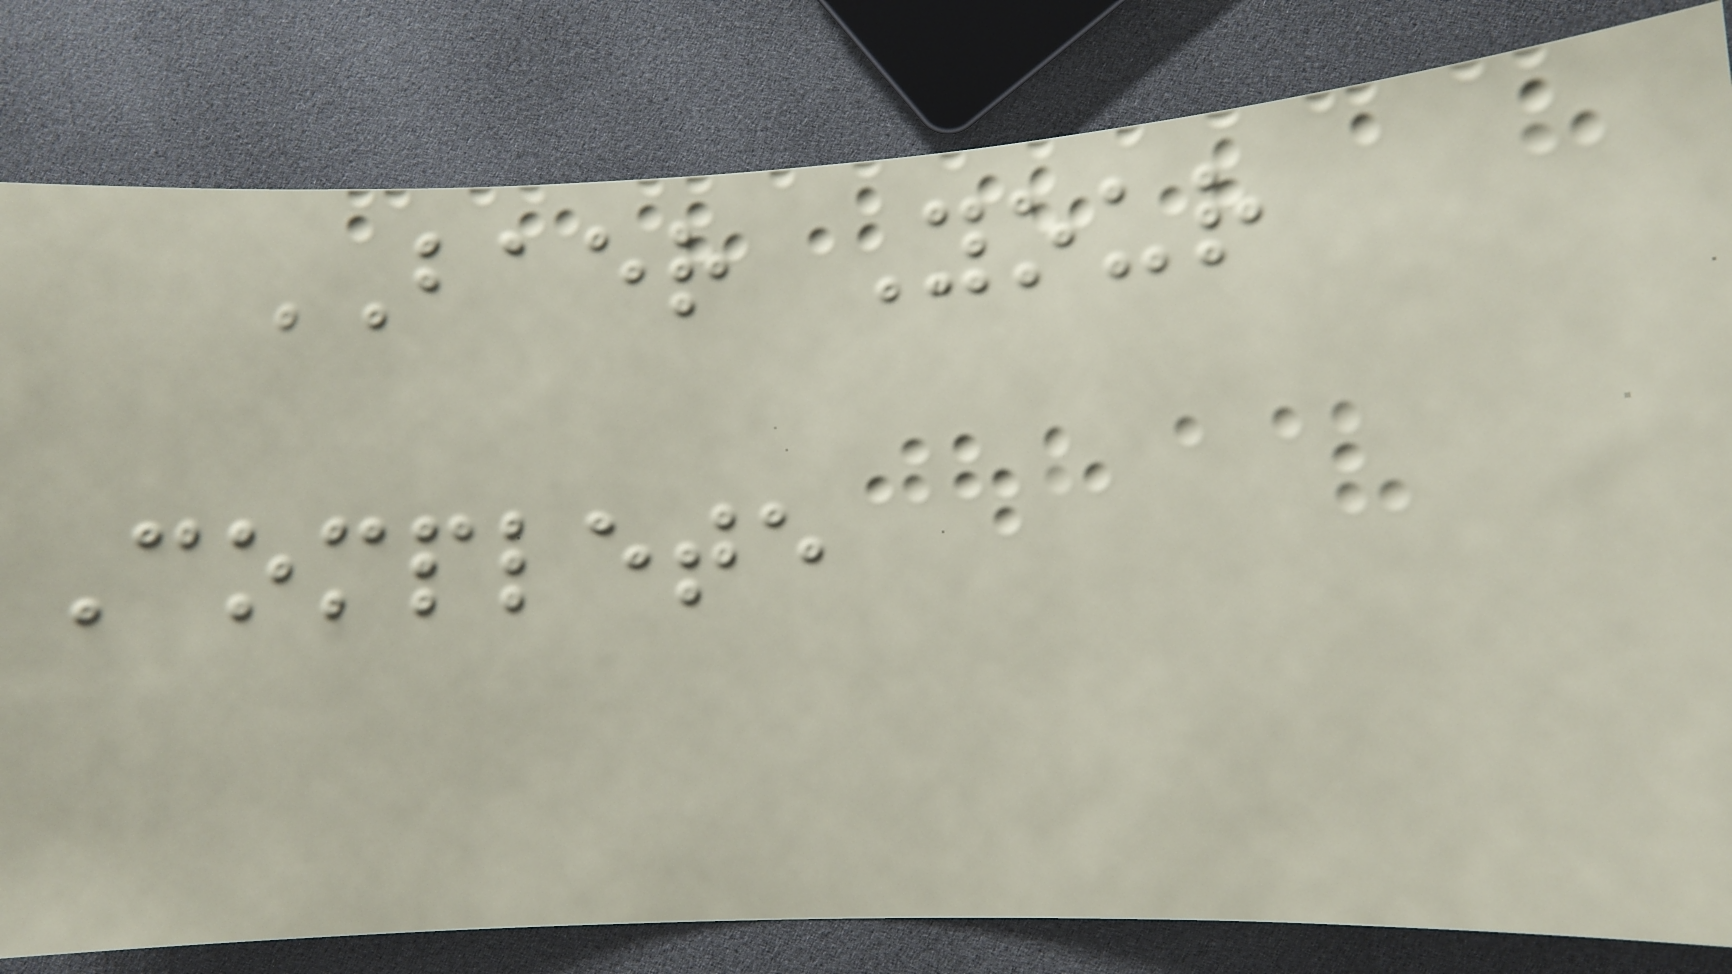BAER Your
Complete
